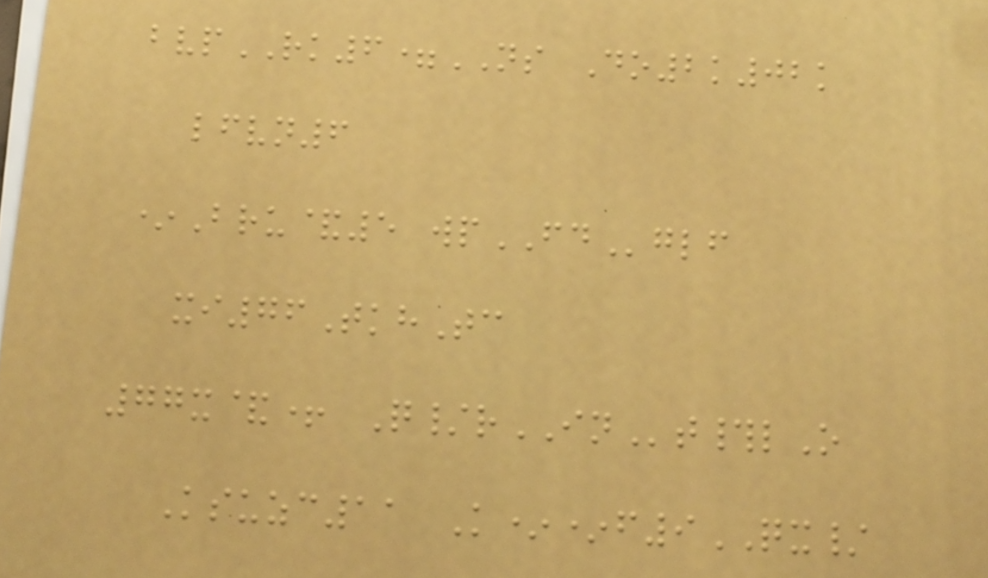bvpRK6=NS Do2k02k
lfvn6
*Bru&5 wpFDglf
xi76TkhTc
77x&+ Q/rINt#lO
Ksuzc11 K**f9QX/
